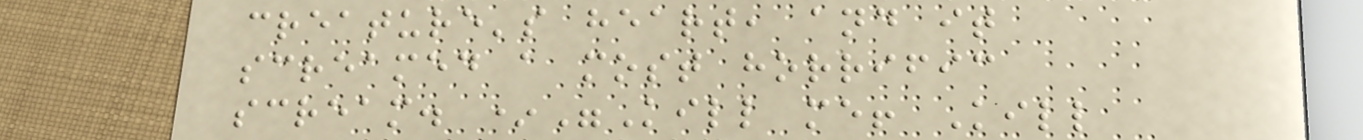creature's heart, and it
screamed a most horrific
scream. *"Kill me! Kill
